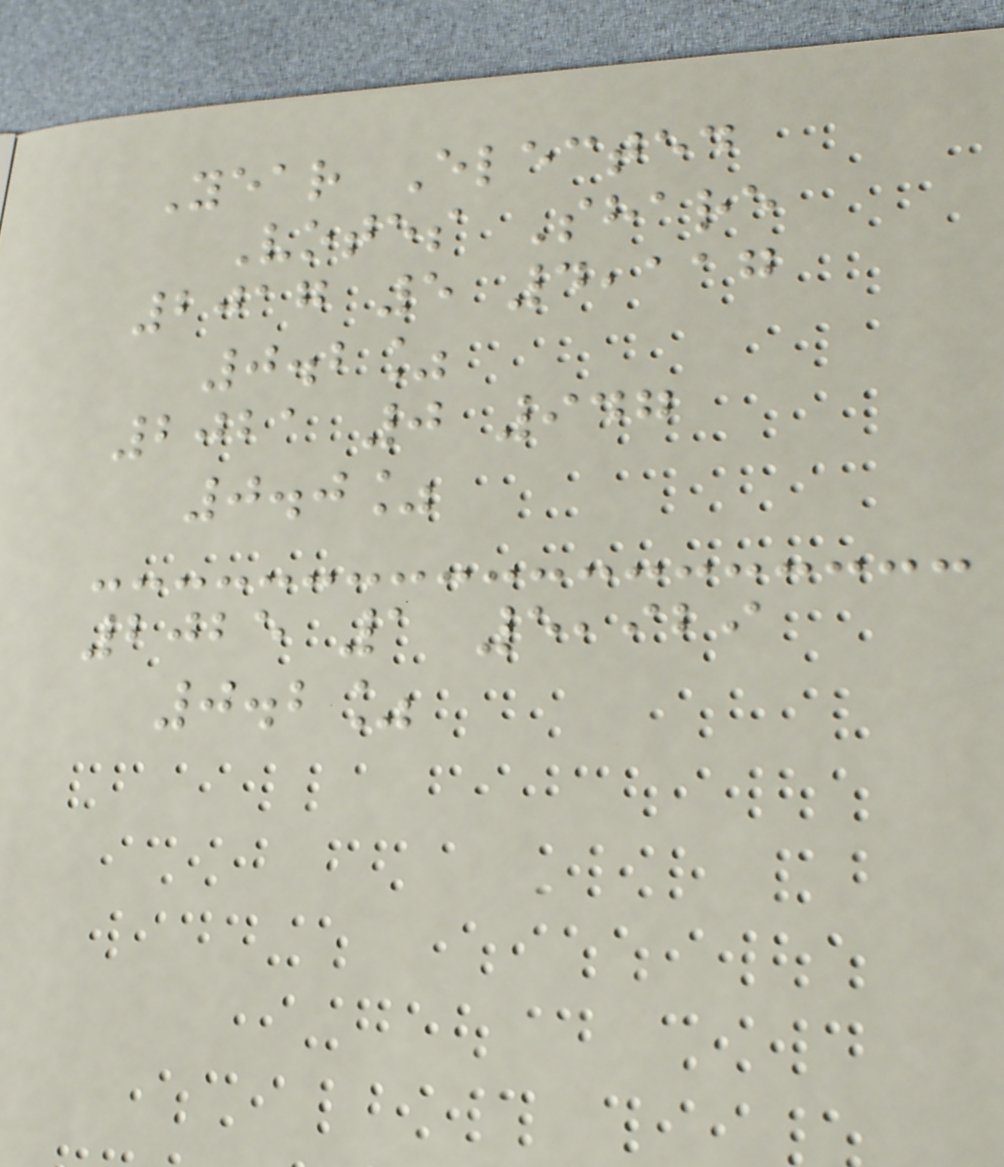Year Elected
Votes Share
2017 5 4,117
0.2%
2021 0 947
0.0%
2025 1 5,929
0.2%
